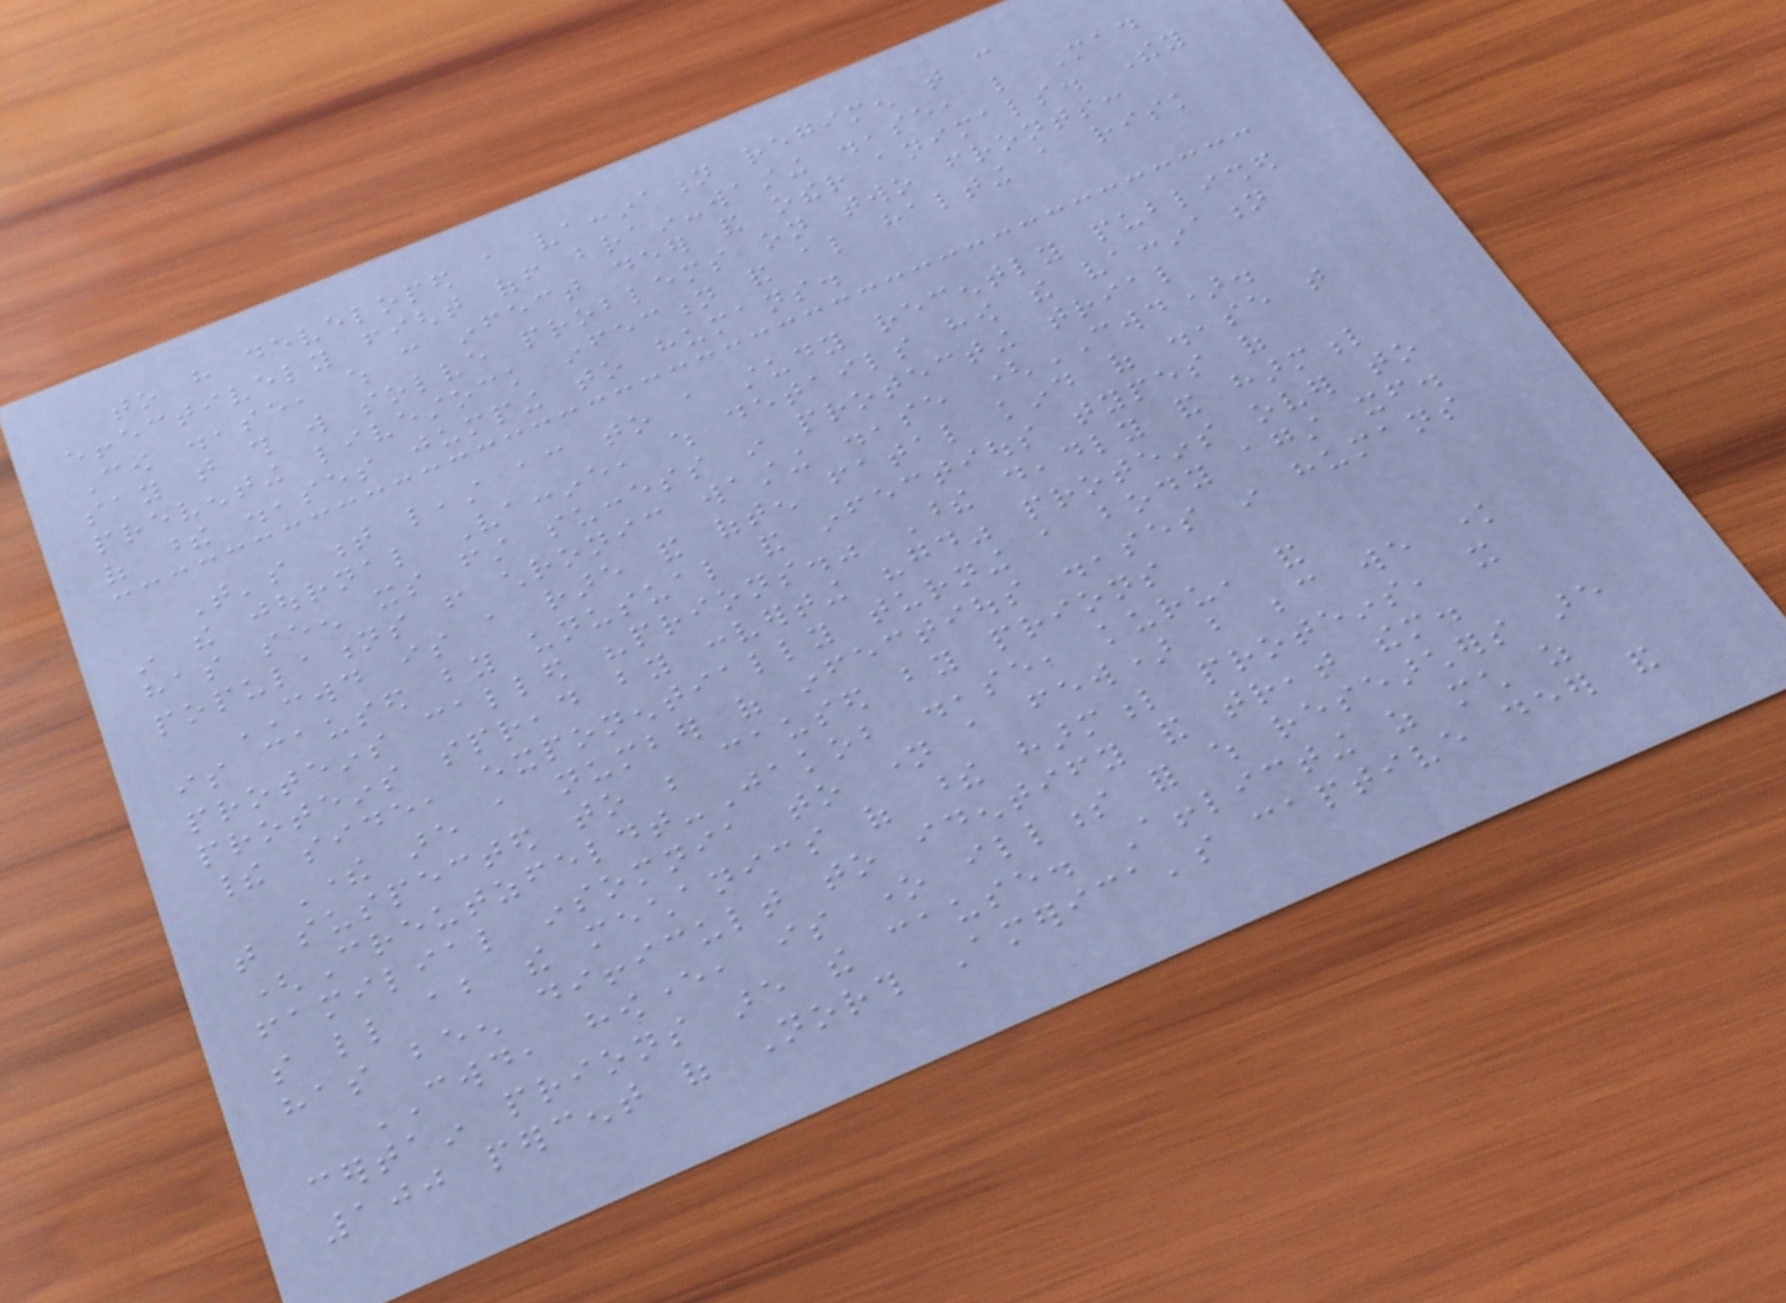to have developed a vaccination regimen that can
effectively fight off brain-wasting disease, like Mad
Cow disease, which can infect deer and other animals. They
say that this will solve problems on two fronts:
preventing livestock infection and also halting a risk
of these diseases jumping to humans.
That's t least according to a study recently published
in the journal Vaccine, which details how the vaccination
has seen its first success in protecting trial
populations from chronic wasting disease (CWD).
CWD is a rare and often fatal kind of disease that
is caused by unusual and infectious types of
proteins called "prions." These deadly and harmful
proteins spread by converting "good" proteins over to
their side, exponentially turning a body against itself.
There are a number of infectious diseases in humans
that suspected to be caused by prions
(Creutzfeldt-Jakob disease, kuru, and
familial insomnia to name a few) but because we know
so little about the mechanics of these harmful proteins, it
has been difficult to identify and treat them.
CWD, however, is one illness for which researchers are
certain prions are the cause. Afflicting as much as
100 percent of North America's captive deer and
